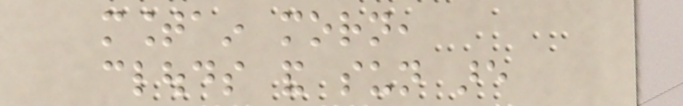mountain morn,
clouds and sun are
